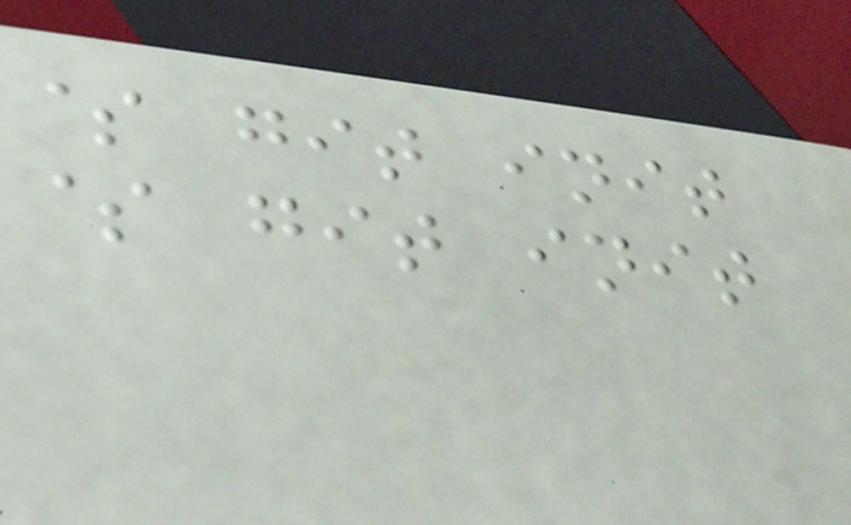$ git init
$ git init
